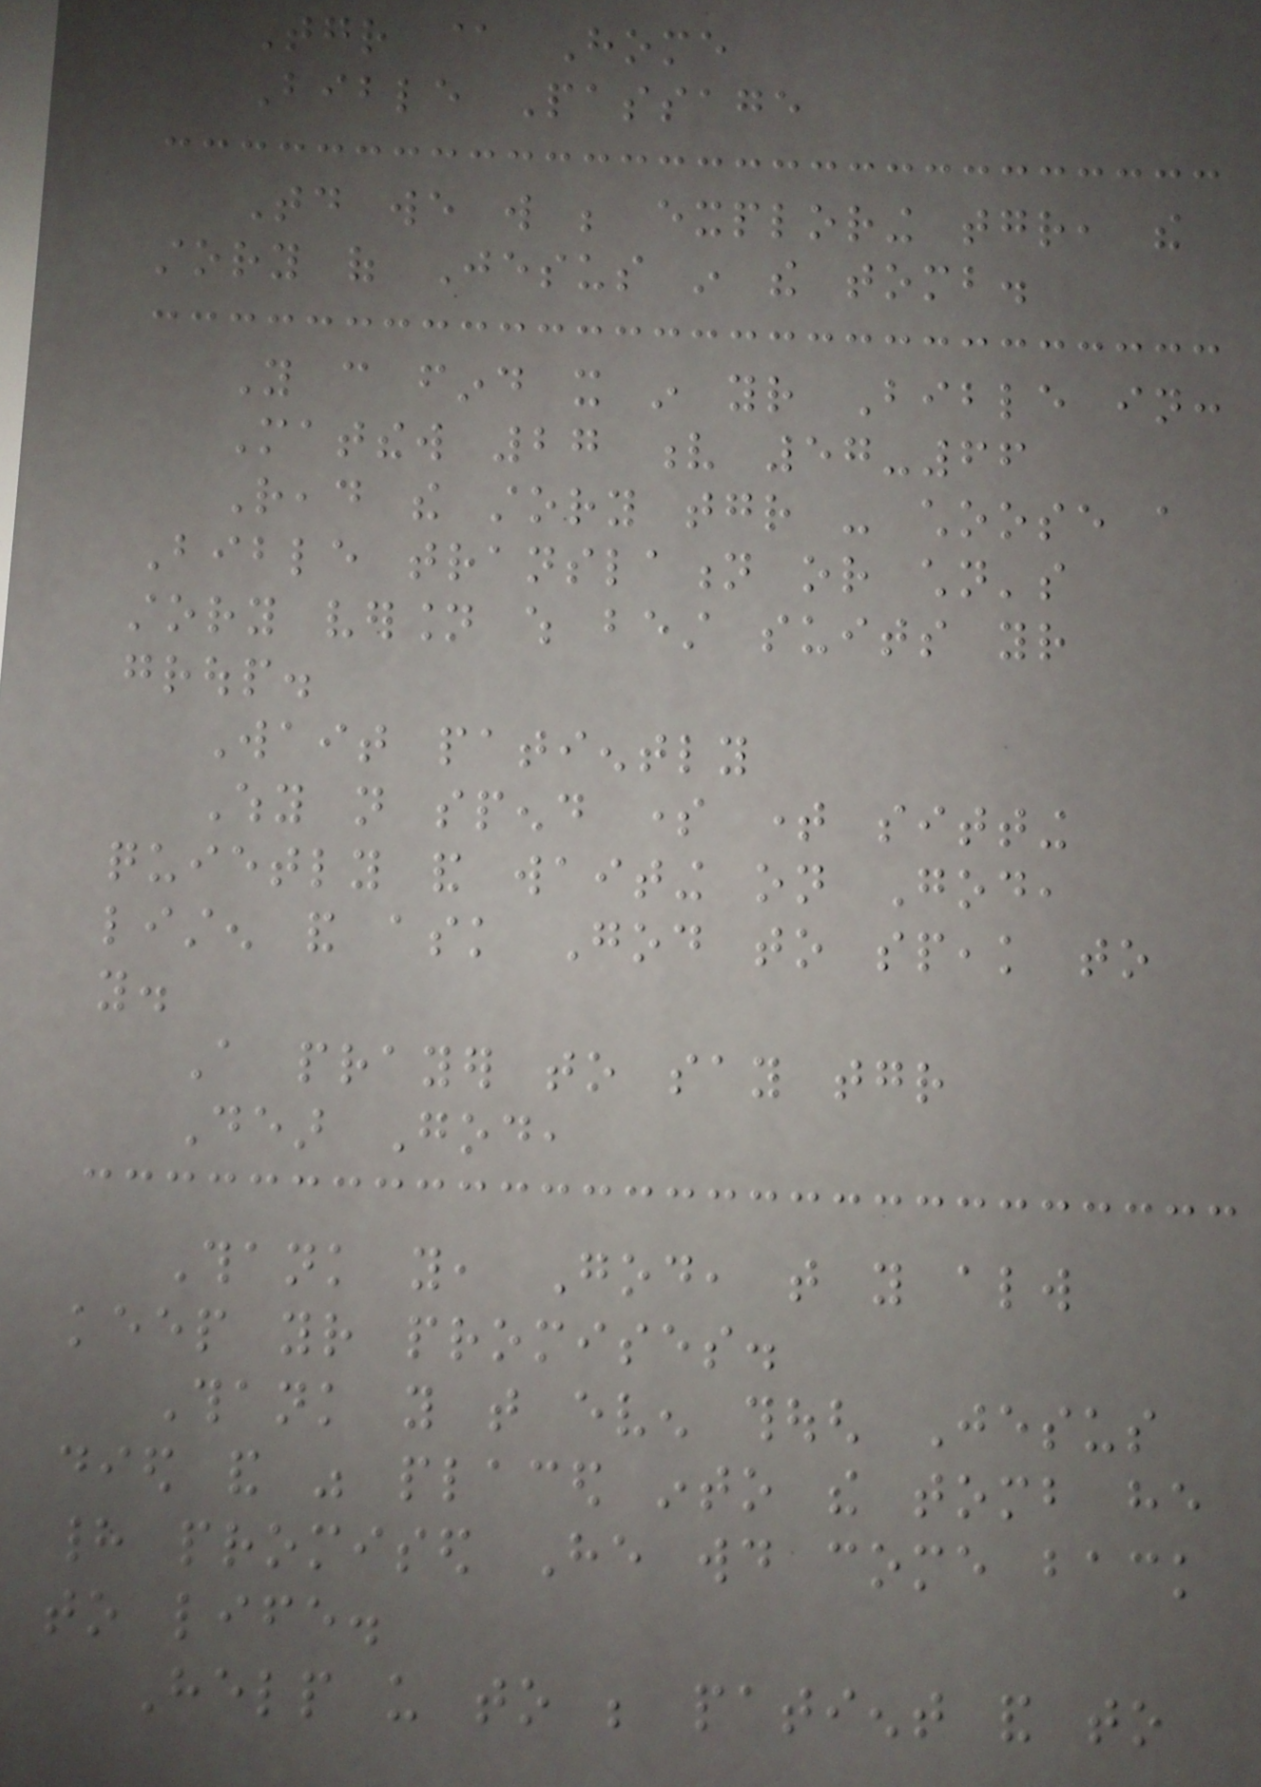Together @ Home
Bible Passage
Today we will be exploring together, the
story of Jesus in the tomb.
You can find it in your Bible in:
Matthew 27 v 57-66
Read the story together - choose a
Bible translation or children's
story version which best suits your
group.
Wait patiently
Why not spend some time sitting
quietly and waiting on God,
listen and ask God to speak to
you.
A prayer to say together
Dear God,
Thank you, God, that you always
keep your promises.
Thank you that even though Jesus
died and was placed into the tomb he
had promised He would come back
to life.
Help us to be patient and to
